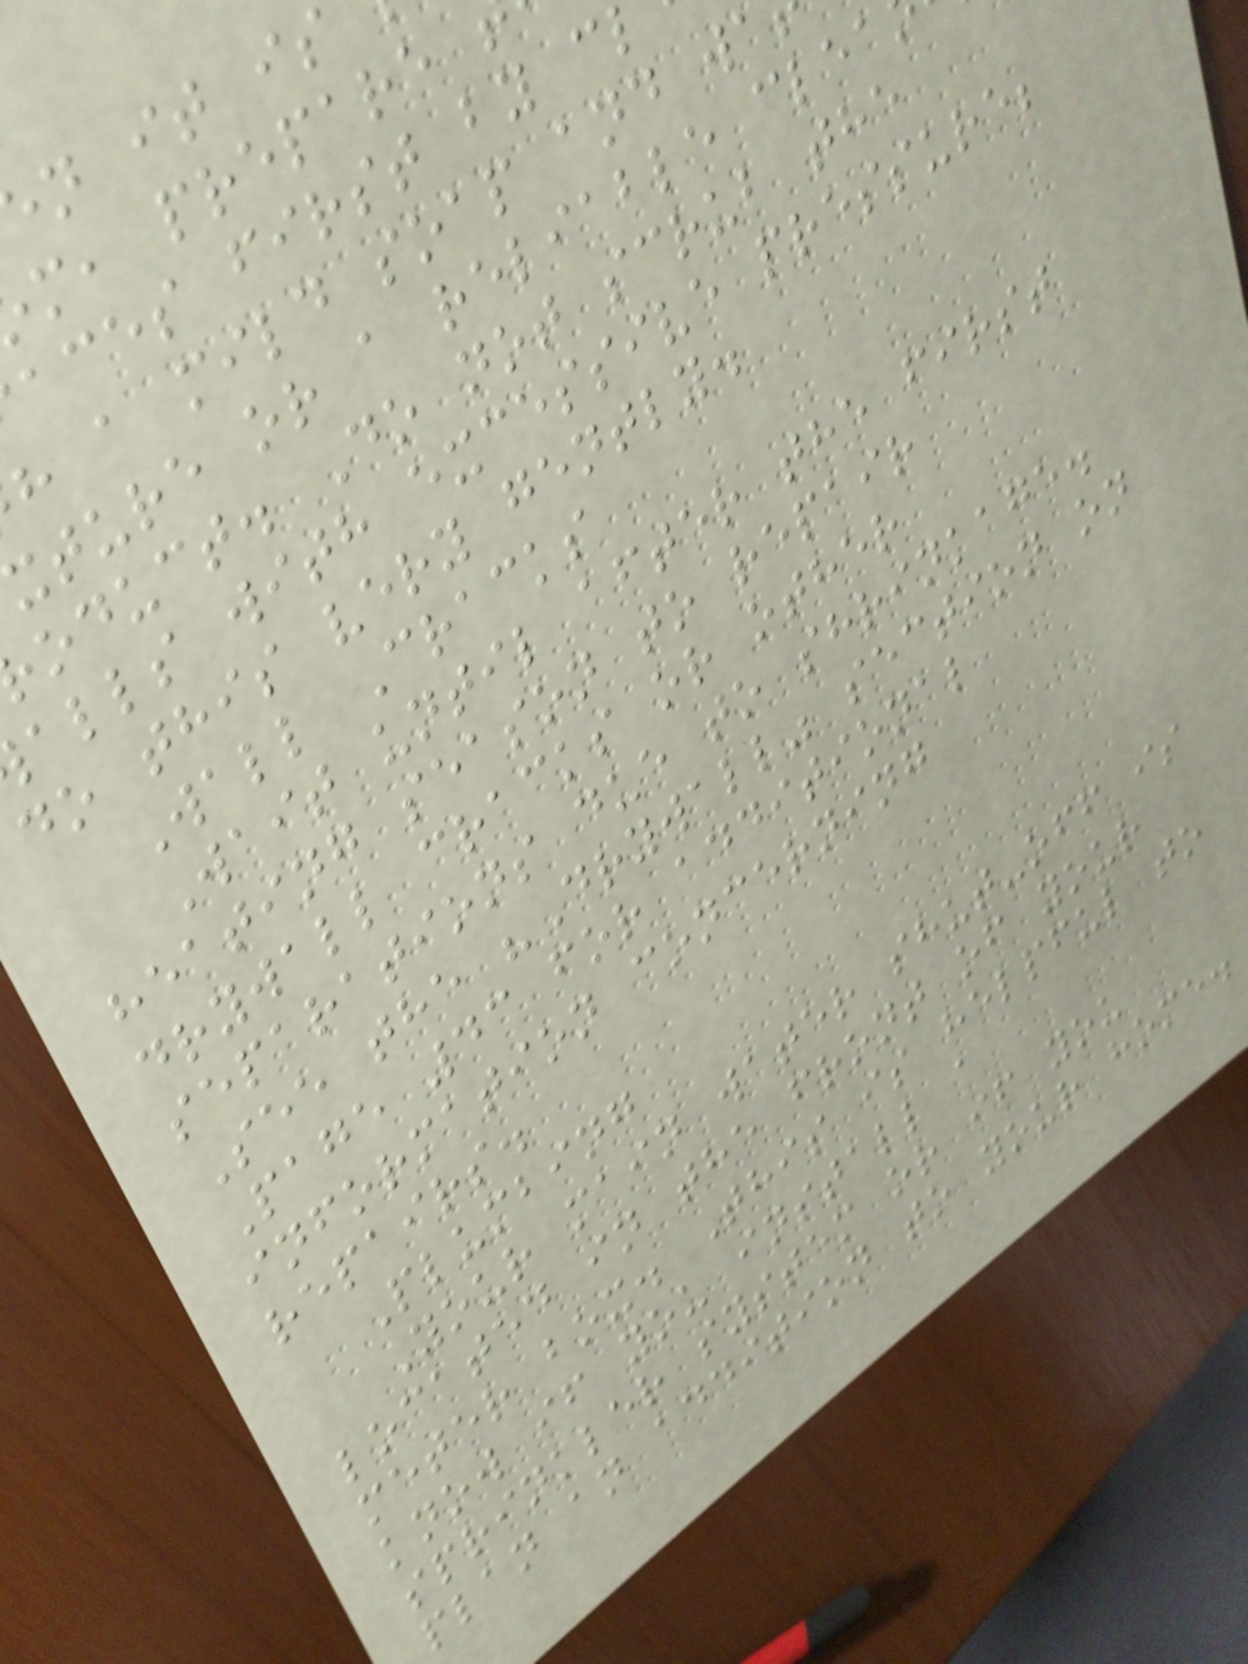n it is
m, prepare
aces first by c
h a mild soap and wa
xture or a reliable clea
oduct. Do not scrub the
alls with excessive pressure;
do this very gently.
Wall Cracks
Wait until after the first
heating season to repair
drywall cracks or other
separations due to shrinkage.
See the "Drywall" section on
Page 43 for additional
information concerning
repairs.
Plumbing
Your main water shut-off is
located in the front of your
meter box. This is helpful to
know if you install a
sprinkler system or if you
plan an addition to your home.
